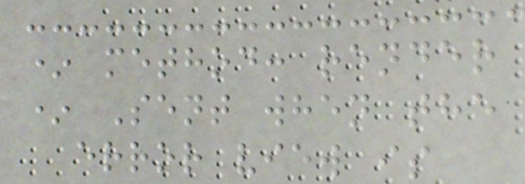* method: render
* Sent when the
error view is
